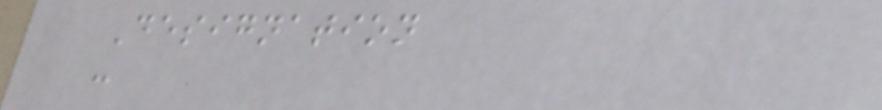Designation
:
